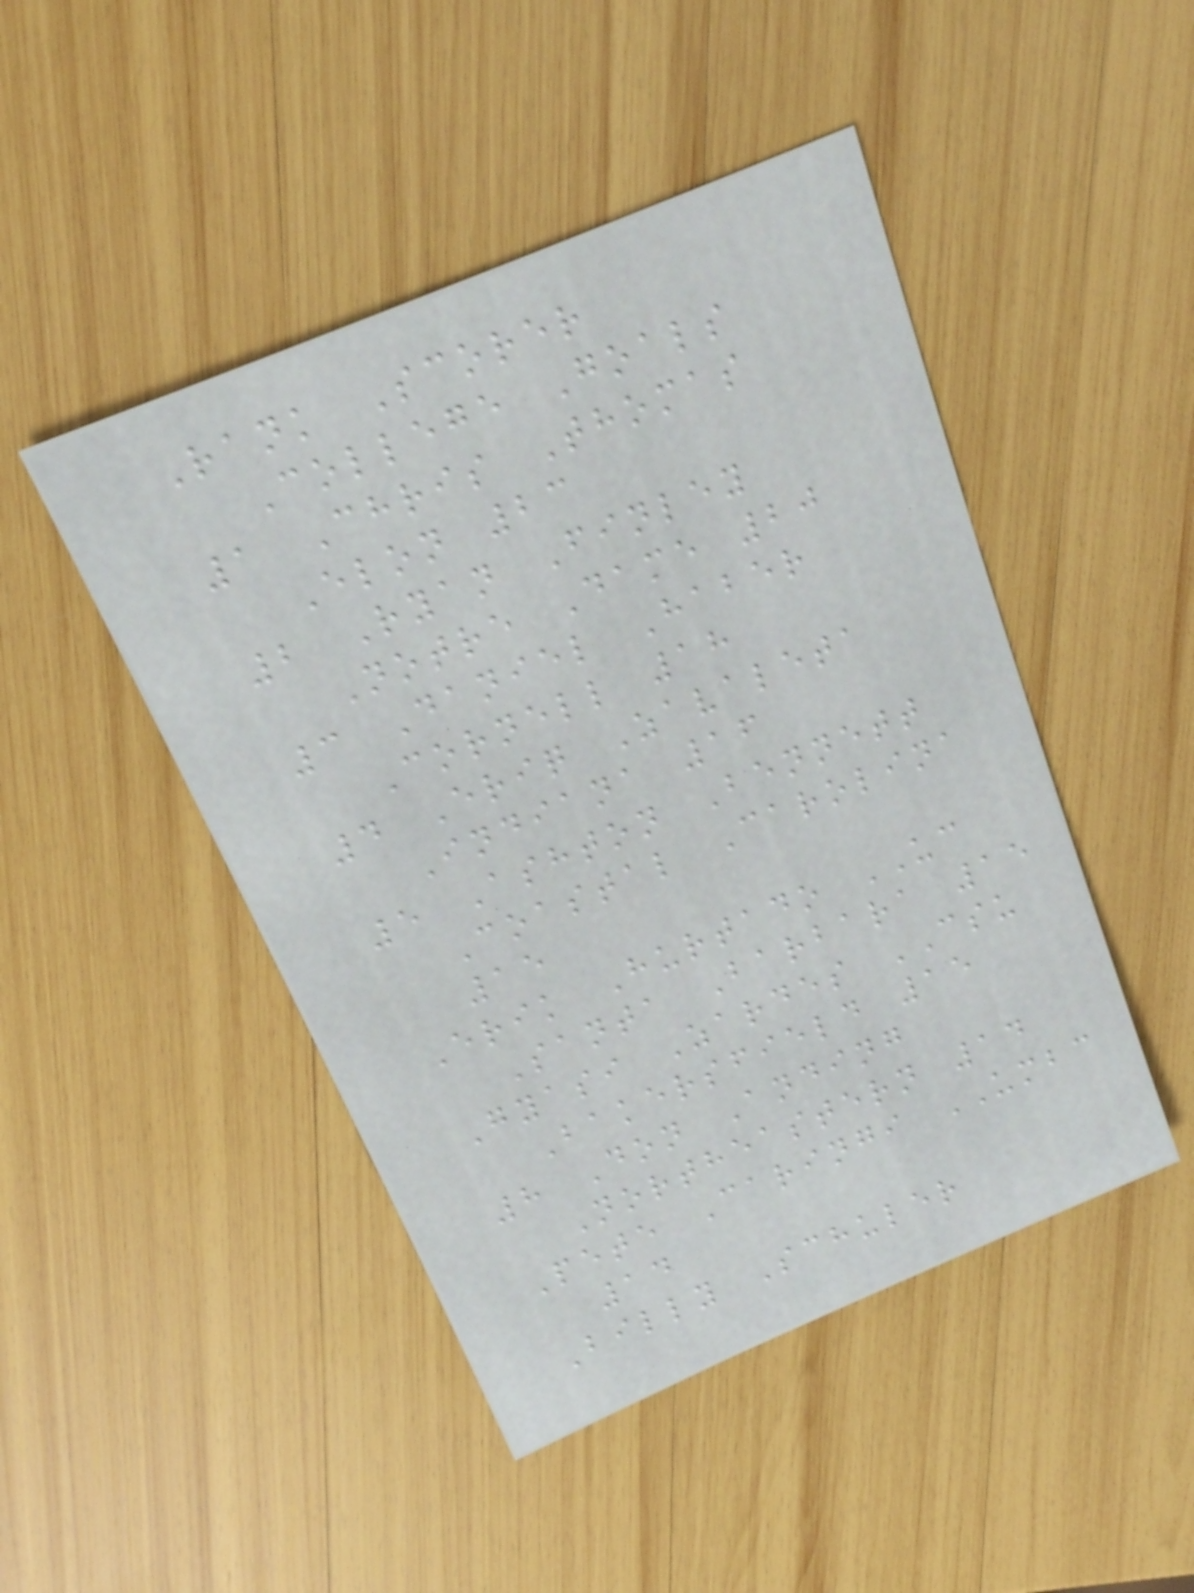Rank Scorer
College Goals
1 Chris Thomas
Elon 23
2 Ryan Finley
Notre Dame 20
3 Daniel Haber
Cornell 18
4 Eriq Zavaleta
Indiana 16
5 Ashton Bennett
Coastal Carolina
15
Erik Hurtado UC
Santa Barbara 15
Gyasi Zardes CSU
Bakersfield 15
8 Don Anding
Northeastern 14
Pete Caringi UMBC
14
Billy Schuler
